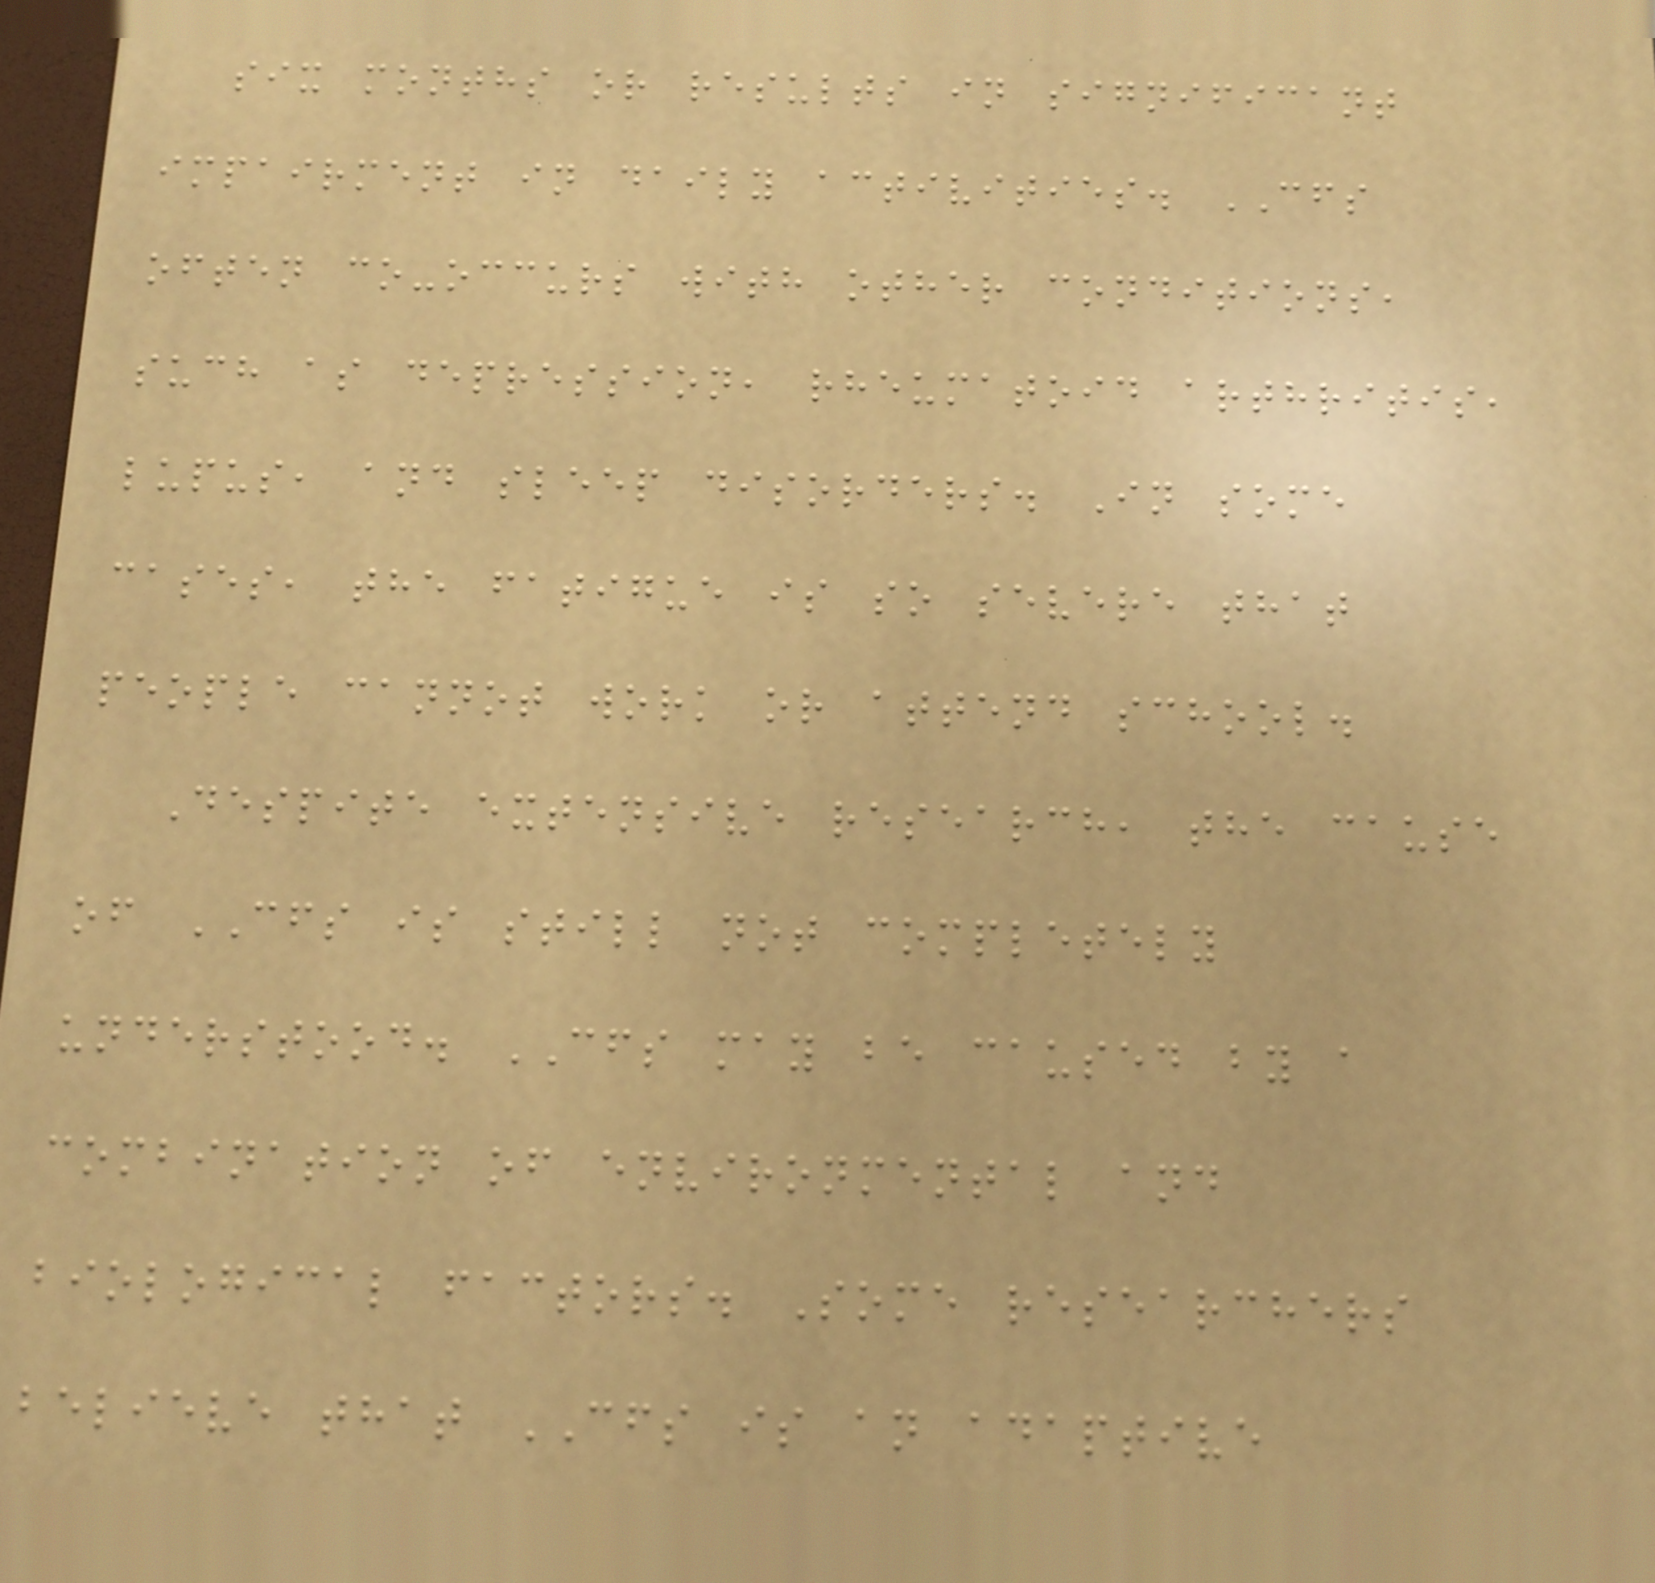six months or results in significant
impairment in daily activities. CFS
often co-occurs with other conditions,
such as depression, rheumatoid arthritis,
lupus, and sleep disorders. In some
cases, the fatigue is so severe that
people cannot work or attend school.
Despite extensive research, the cause
of CFS is still not completely
understood. CFS may be caused by a
combination of environmental and
biological factors. Some researchers
believe that CFS is an adaptive
